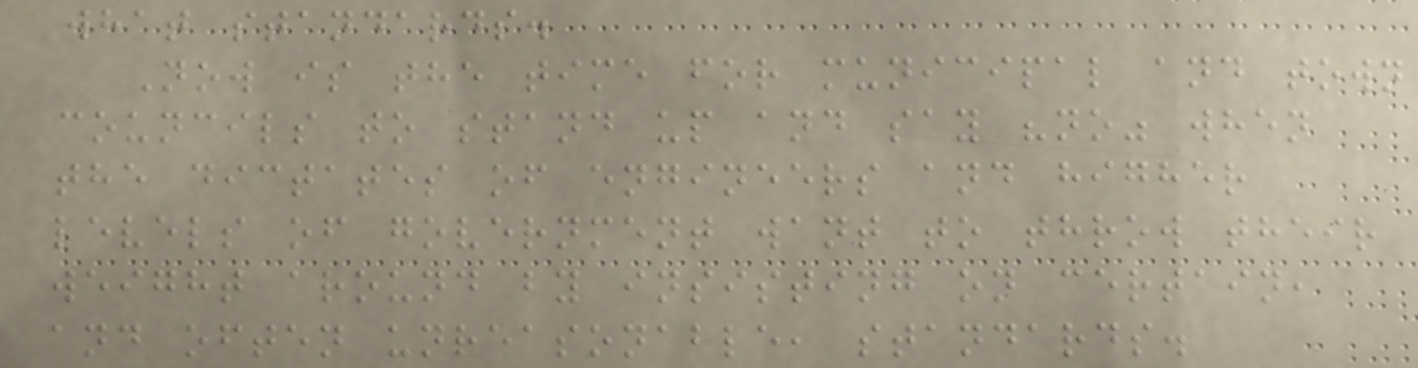what standards.
Now is the time for municipal and town
councils to stand up and say "no" when
the dictates of engineers and higher
levels of government want to throw their
weight around by insisting on certain,
and often unreasonable, standards.
